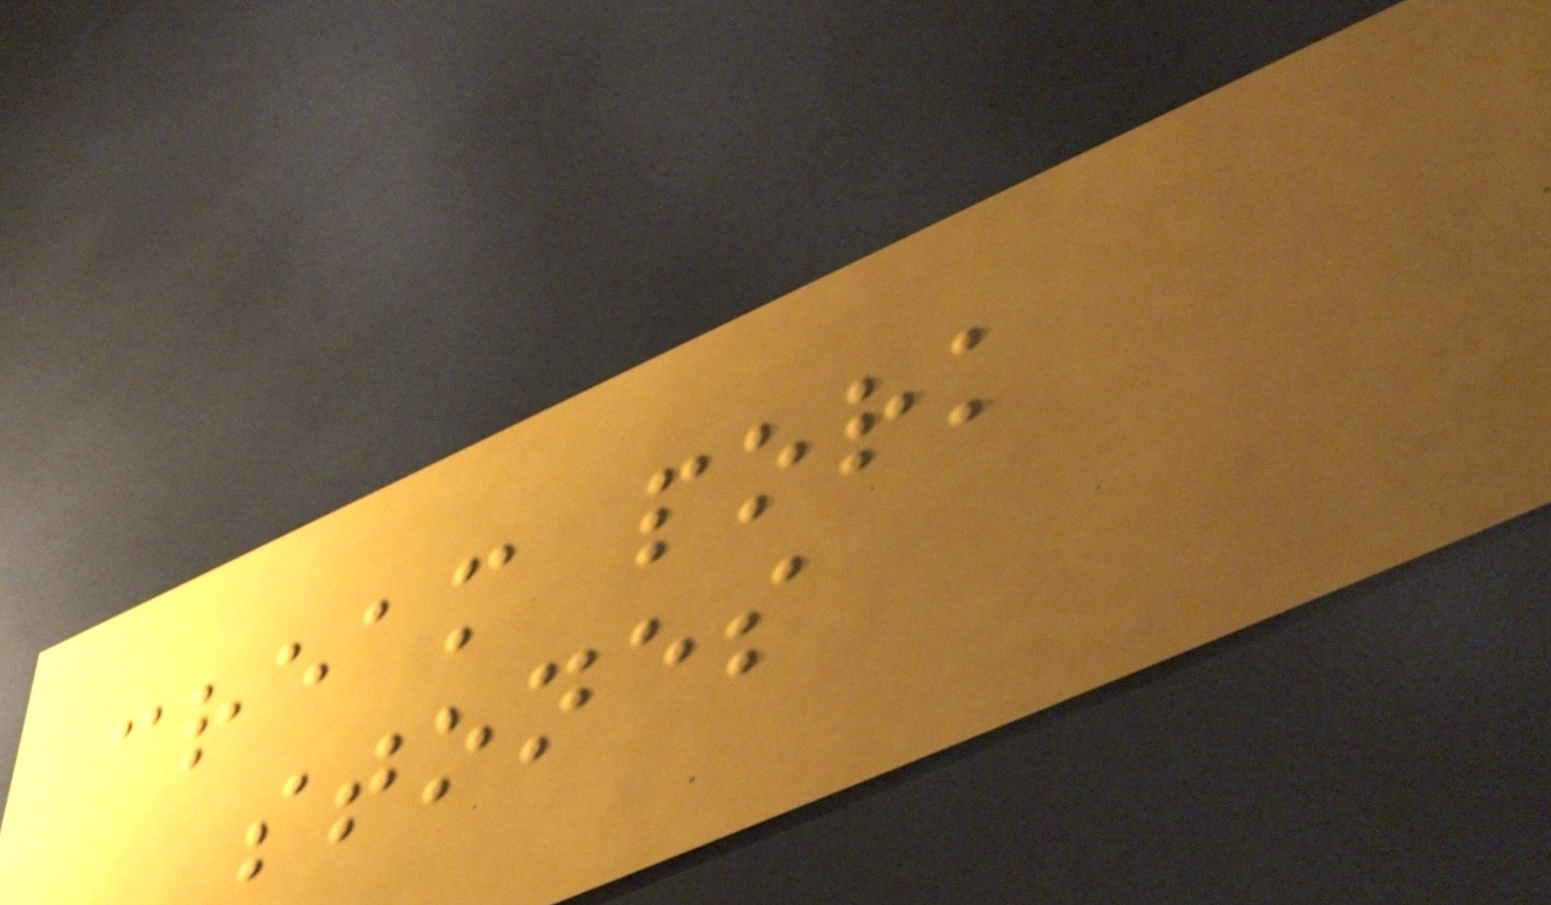cream pork
stones
